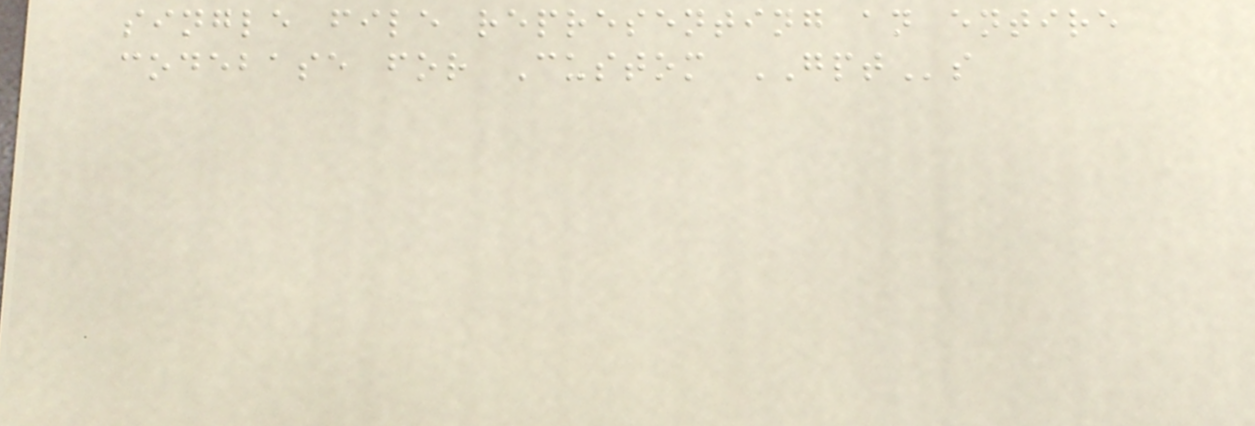single file representing an entire
codebase for Custom GPTs
